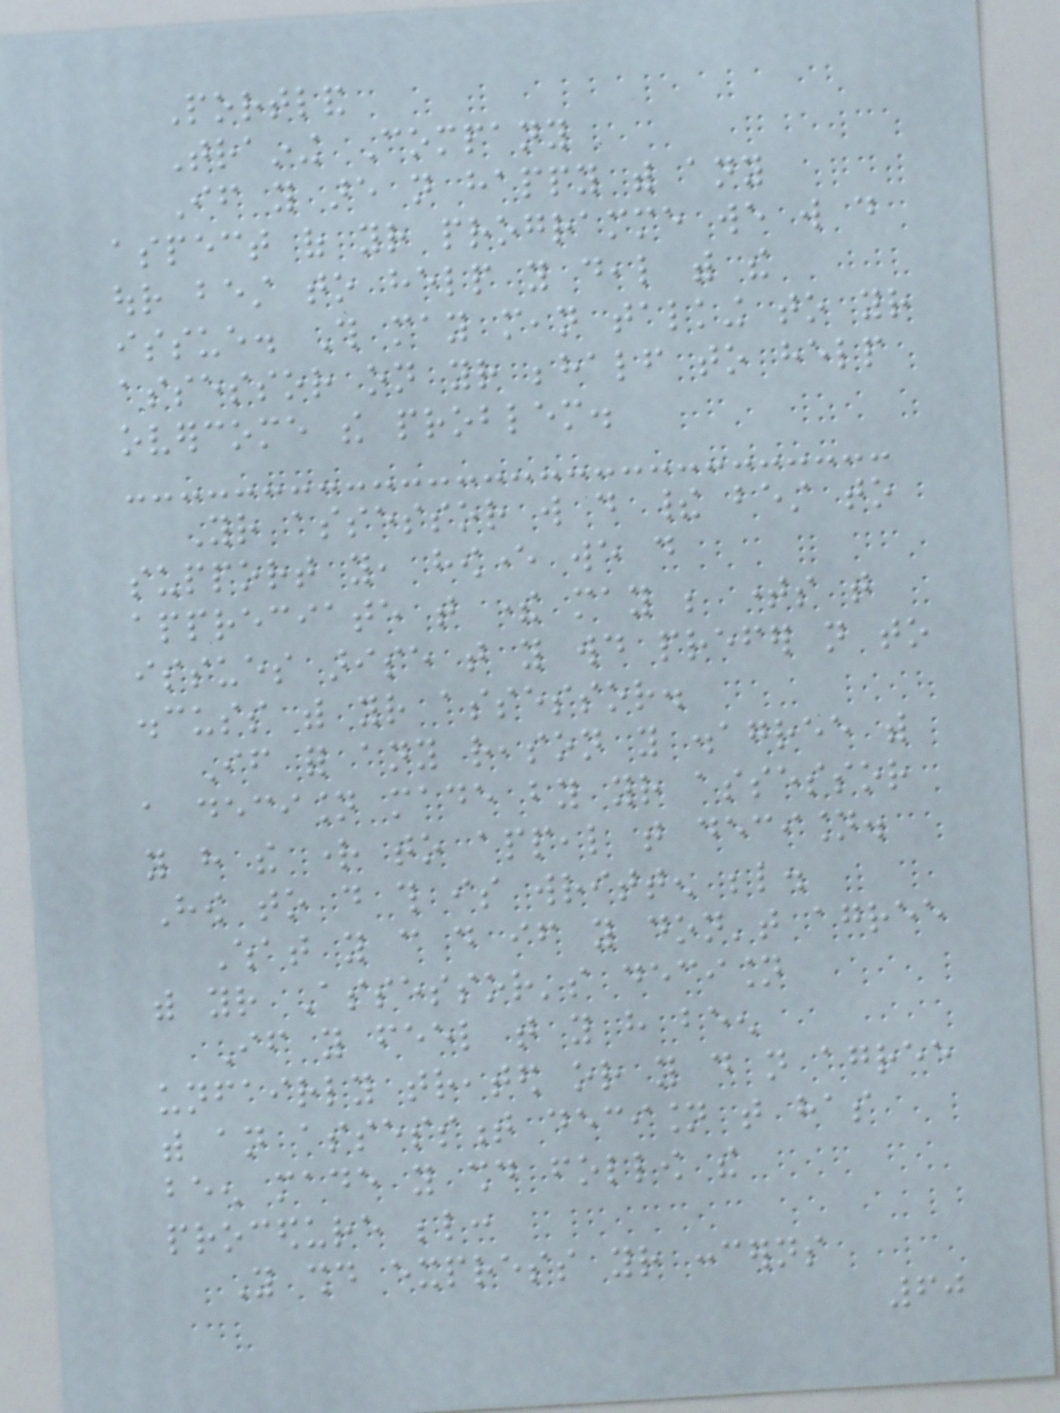Portland
Training Company
If you are not happy with any
aspect of your programme we will do
our best to help you deal with the
issue. This may mean talking to your
assessor on your behalf to help
overcome the problem.
Your assessor will do their best to
support you, however we do
appreciate that there may be times that
issues arise that you would prefer not to
discuss with your assessor.
If for any reason you disagree with
a decision made by your assessor
you have the right to appeal that decision.
How to do this is written below.
What you can do if you don't agree
with your Assessor's decision
If you feel that you have been
unfairly treated or you do not agree
with an assessment decision that has
been made you should follow the
procedure below:
You should express your concerns
60
